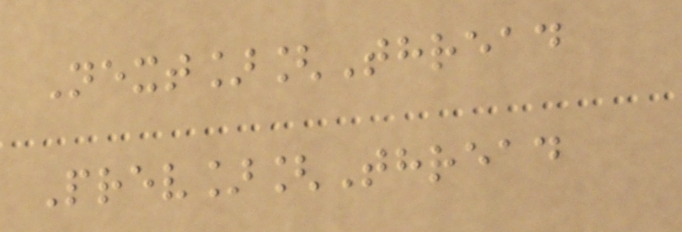Next][Thread
Prev][Thread
